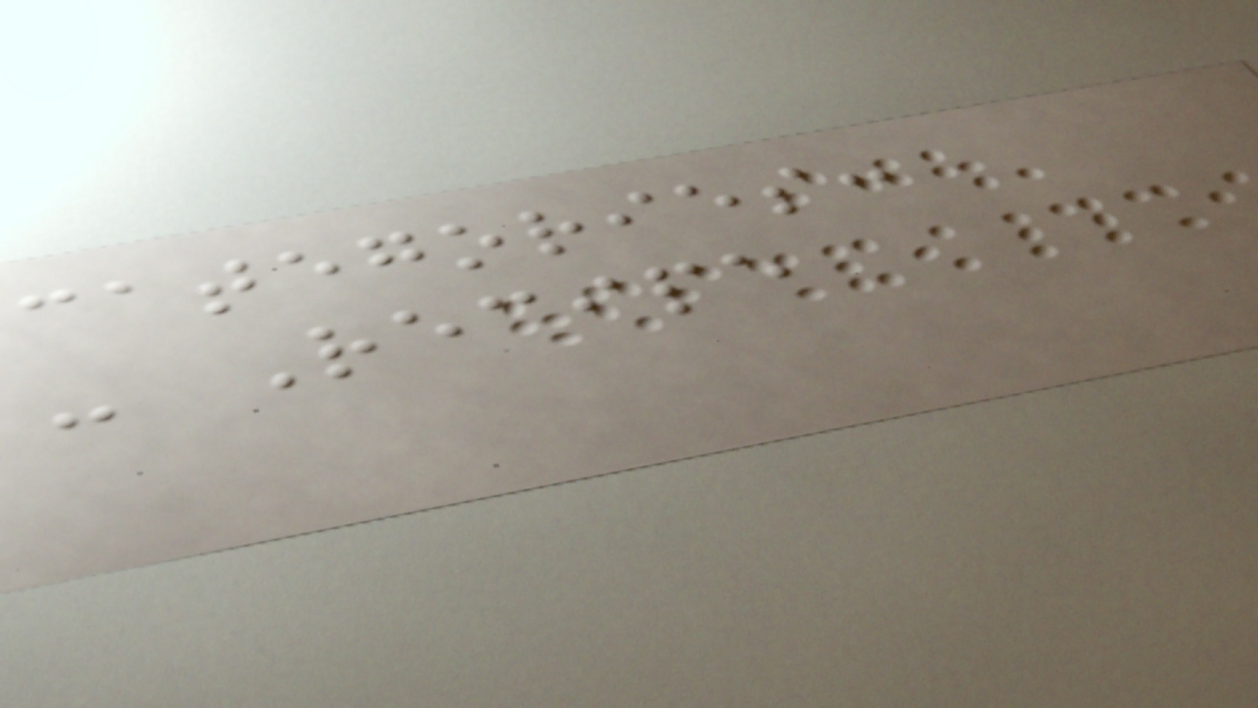categories:
- Recipe
